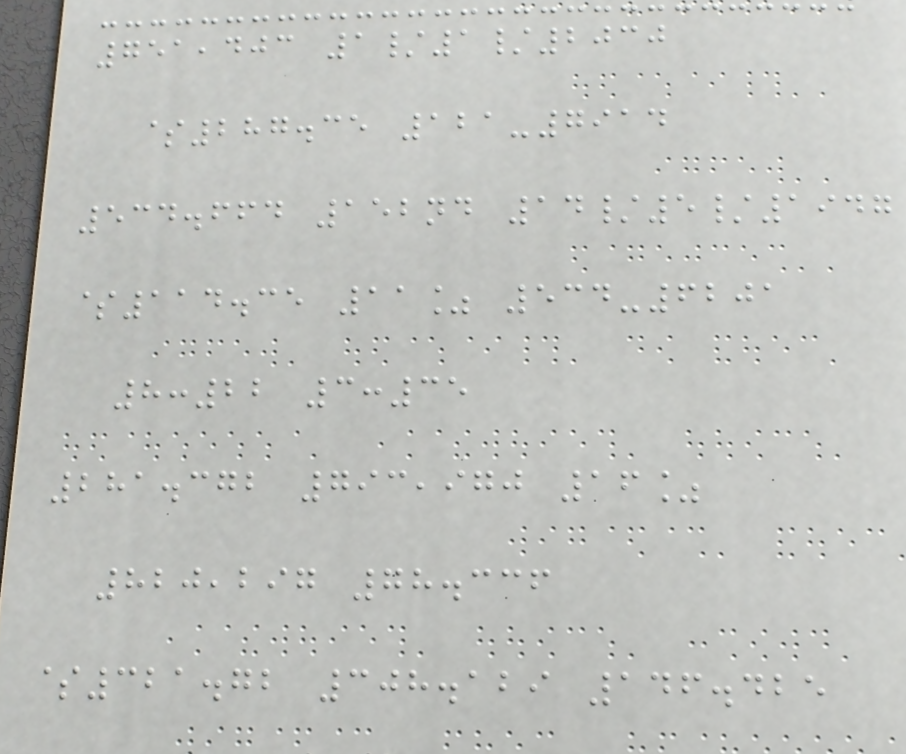751,403 1/1/2030
$287.35 121-7914
534.664 152nd 14/5/1947
$114.35 11% 534-6201
8:22 3:35
281.372 793,970 16%
820,297 78.336
$321.72 308.129 146.425
